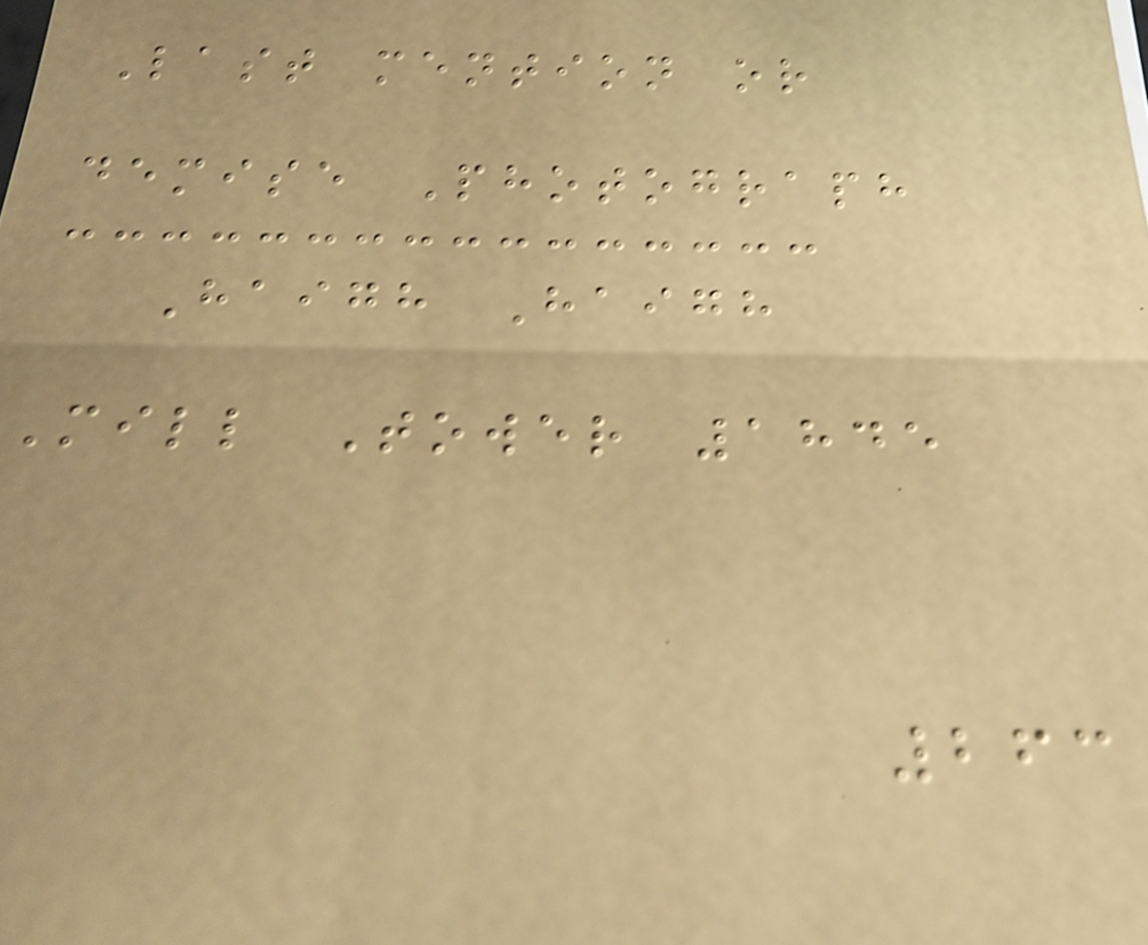Last mention or
demise Photograph
Haigh Haigh
Mill Tower 1845
263
